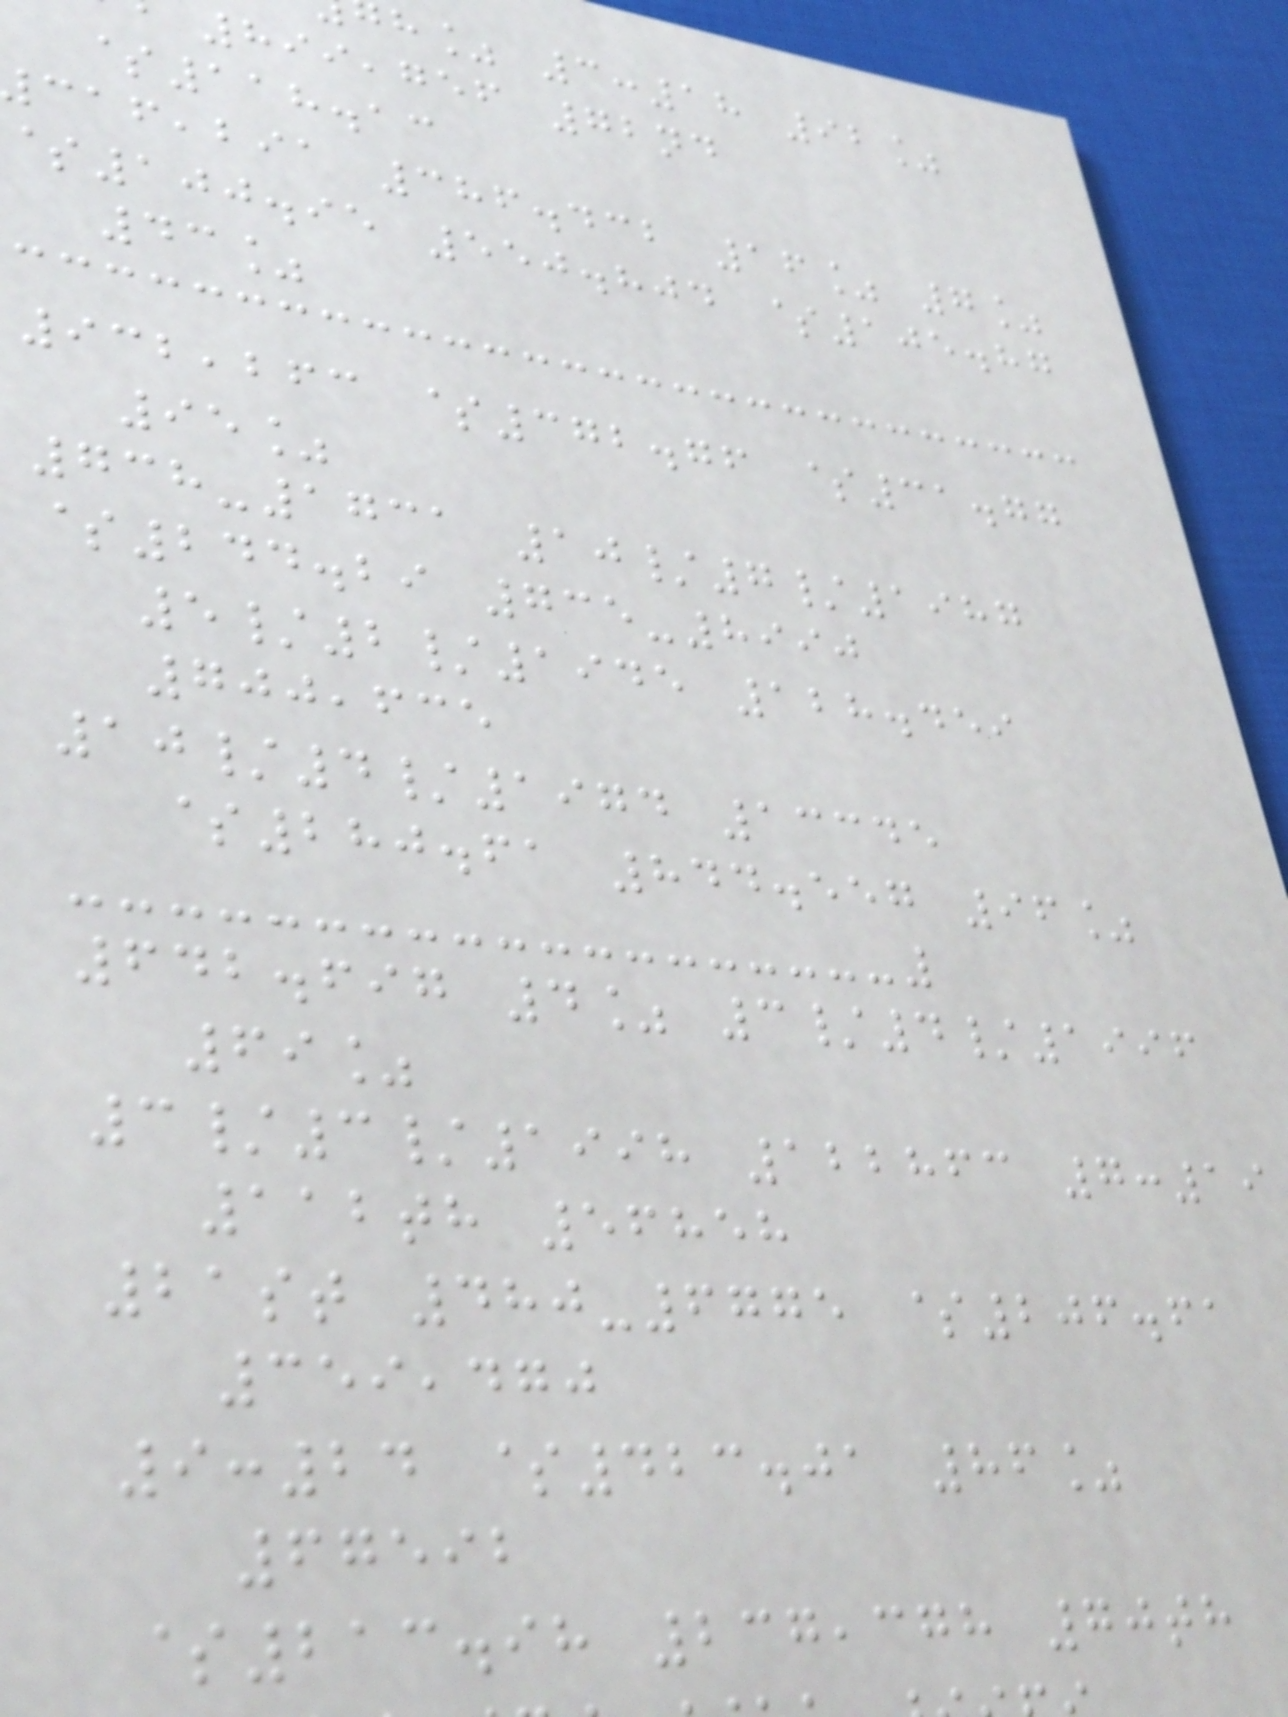h% 3:18 92%
899,756 72nd
$118.13
,bia 386.432 16% 7%
$100.95 550.804 $105.87
43%
932,263 $372.76 $31.77
95%
738-1731 10/7/1987
$244.29 735-8990
5/2/1945 128.459
700,635
10/4/1974 13345
$280.61 844.557 96%
642.697 4% 3/4/1996
69%
3/3/1998 122863 7:19
112th 56858
21st 480-6775 $206.61
359,470
9:24 $423.01 86%
67592
$213.98 237,378 70th
